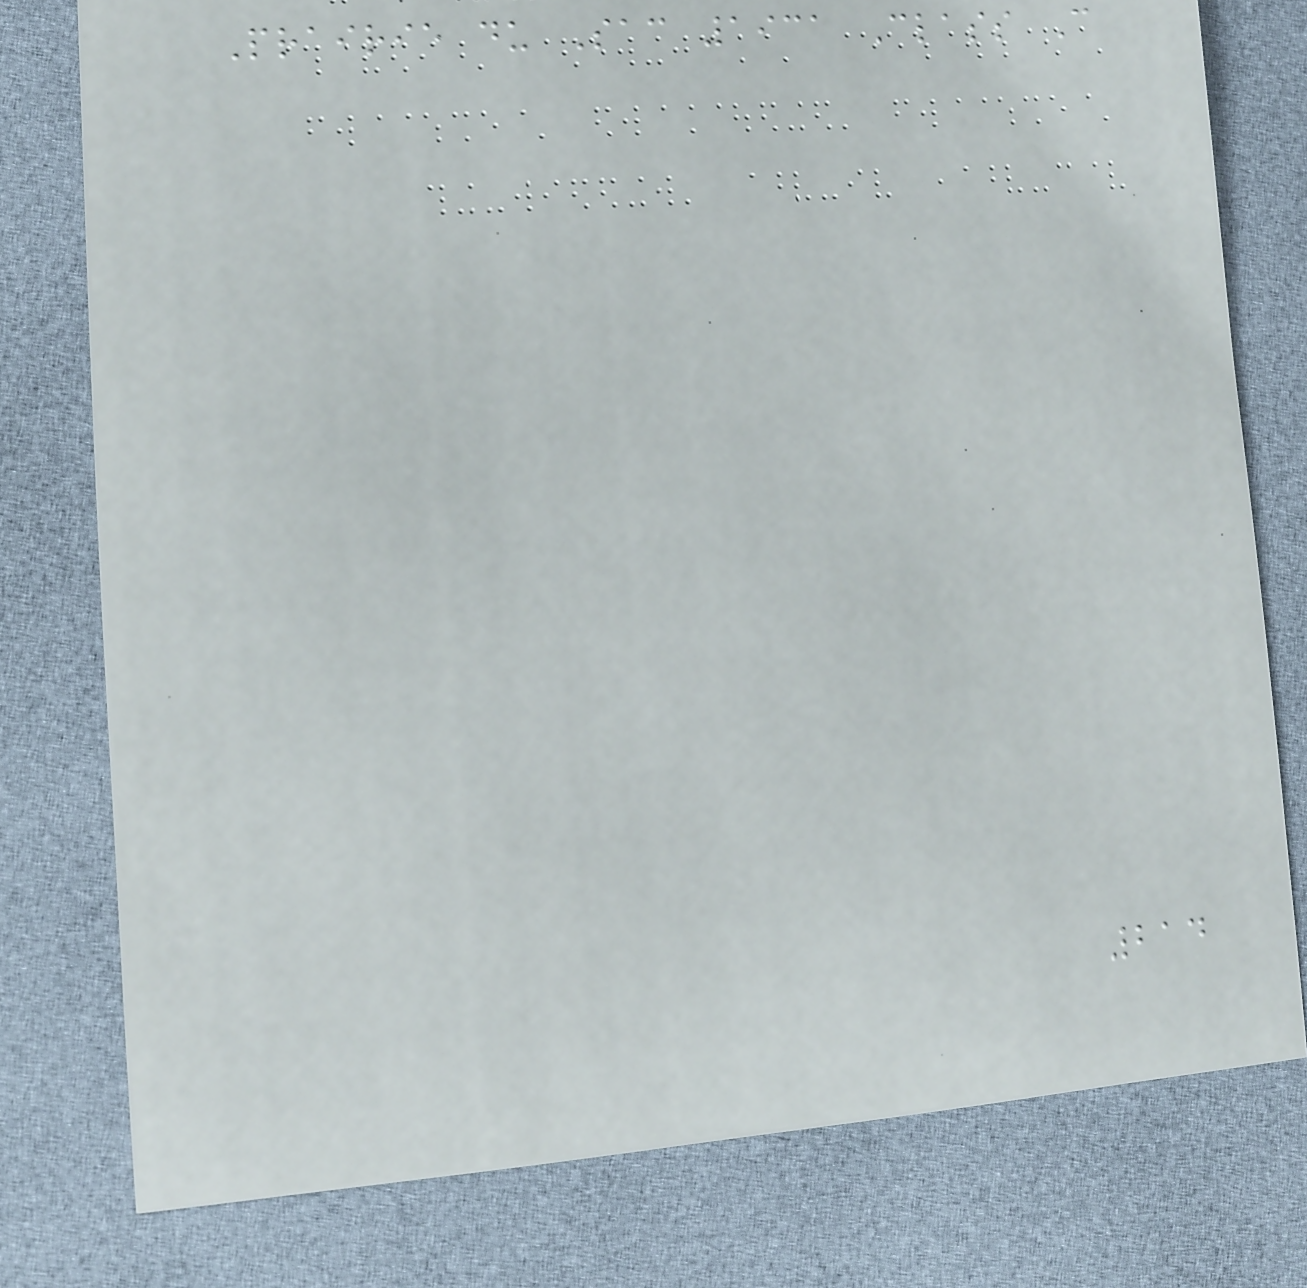Prairie du Sac 1931 Class C
214
